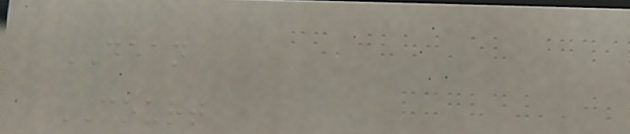DEAN
COURT
